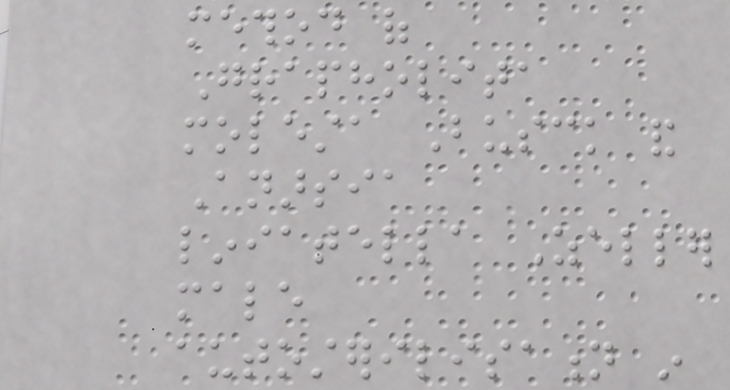method of
Grapholita
molesta Busck and
Anarsia
liniatella Zeller
male
autosterilisation in
